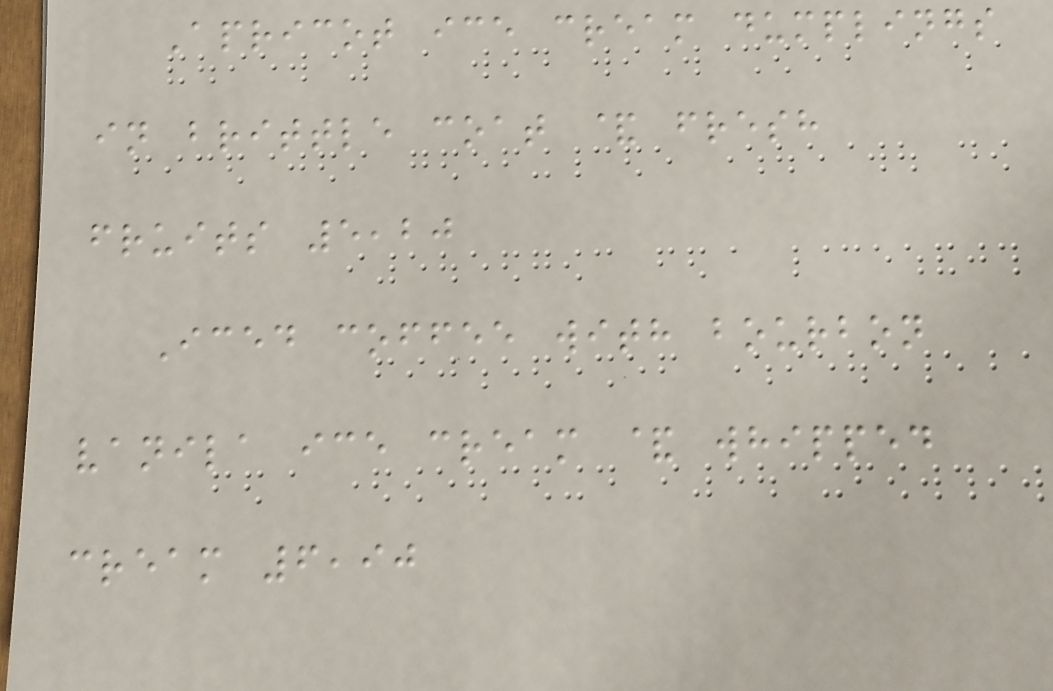Apricot ice cream dumplings
in brittle coat & fresh
fruits 5,20
Iced coffee with bourbon
vanila ice cream & whipped
cream 6,90
